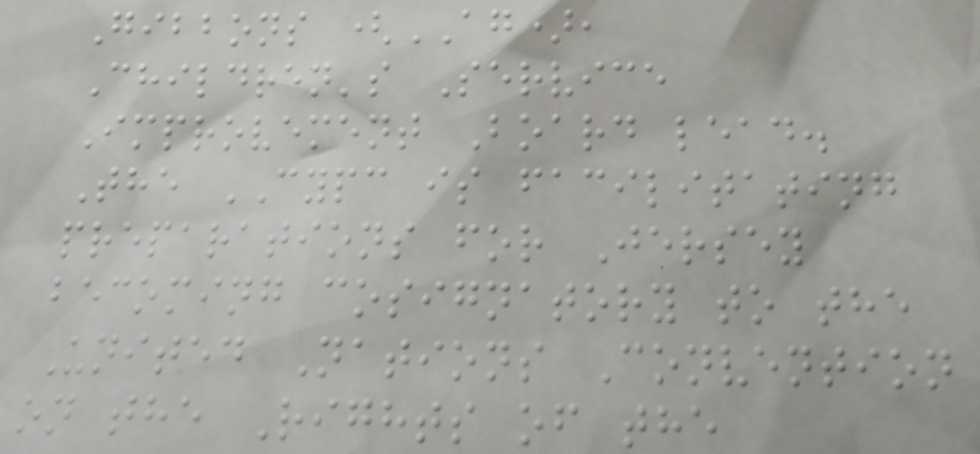Gibbons (AG),
Children's Service
Improvement Board lead.
The CYPC is facilitating
preparations for Jersey
becoming cosignatory to the
United Nations Convention
on the Rights of the
